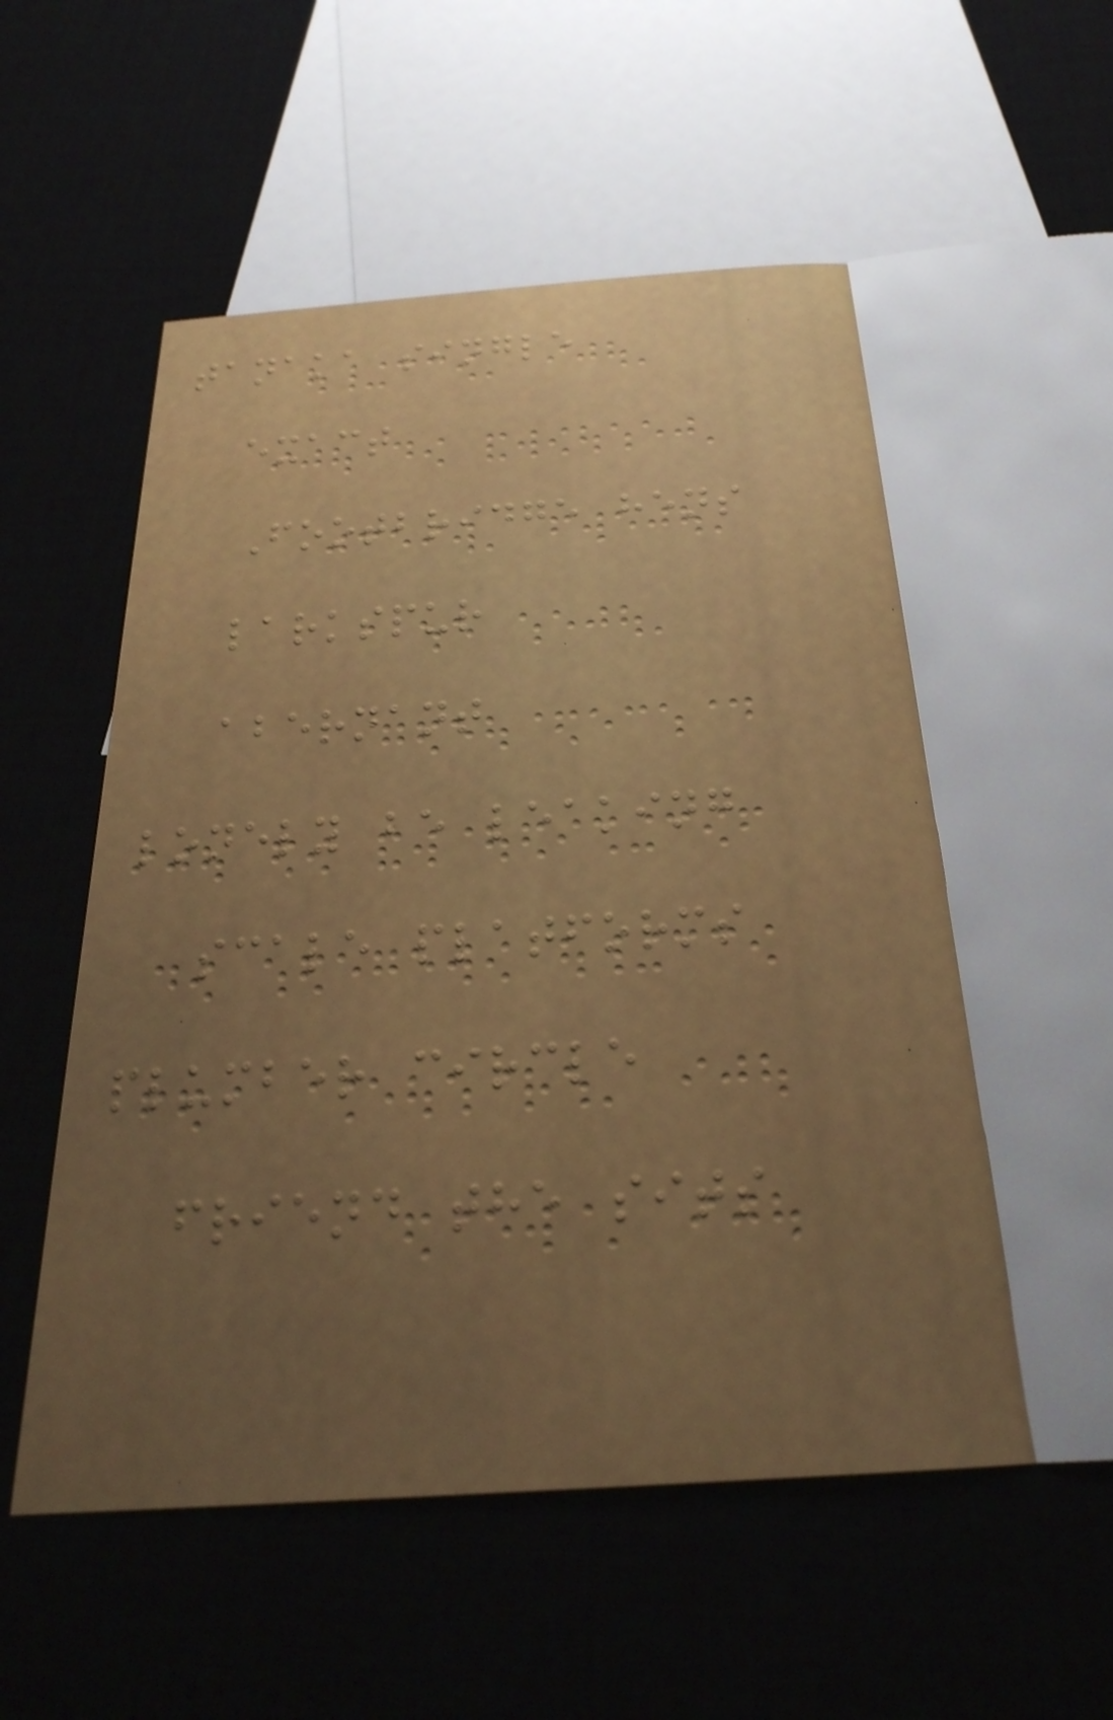tanaka single
exact
Footbridge hens
larkspur
abernant
lonely be leaking
scale platforms
plumber circle
friend the sits
